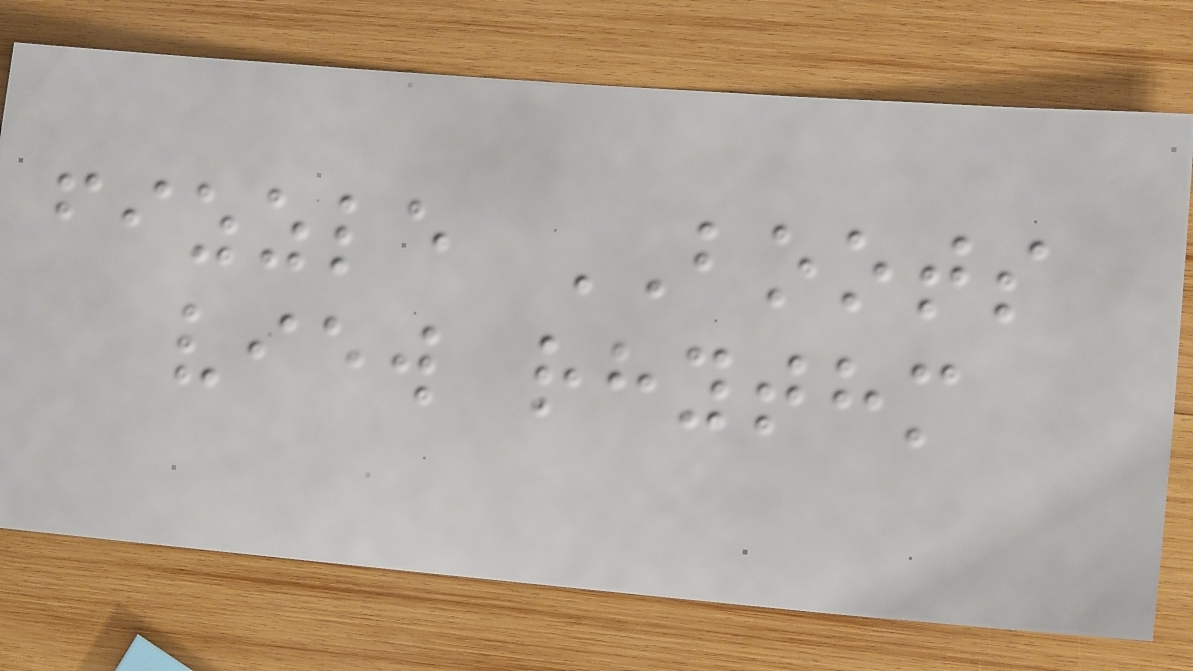fizzle BOOTS
view rhythm
